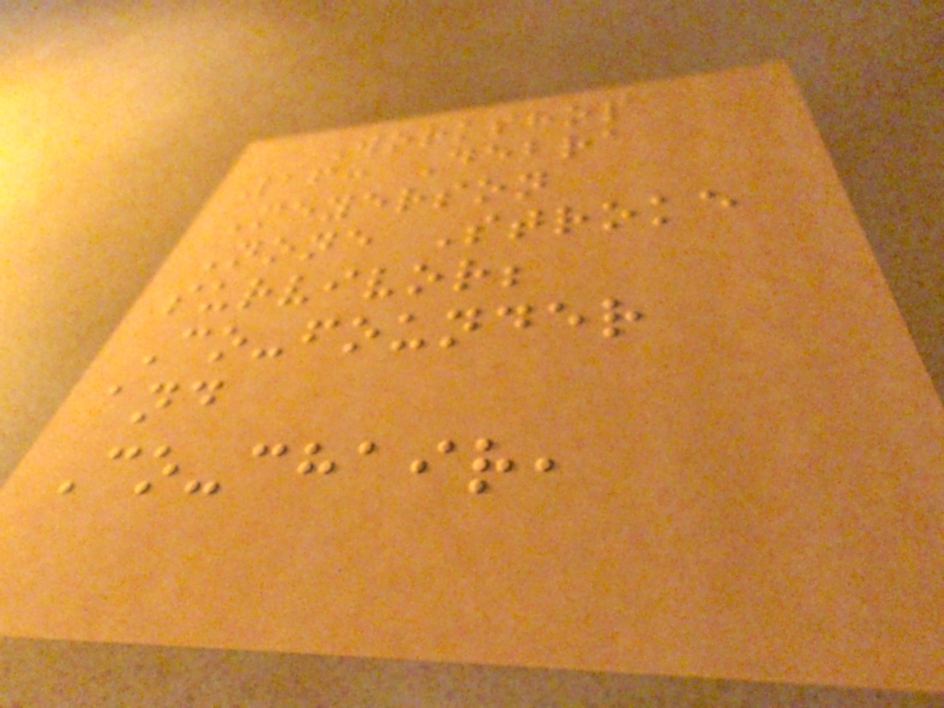Workshop
16: Debra
Meyerson
None Stroke
survivor;
Co-founder
and
Co-chair,
